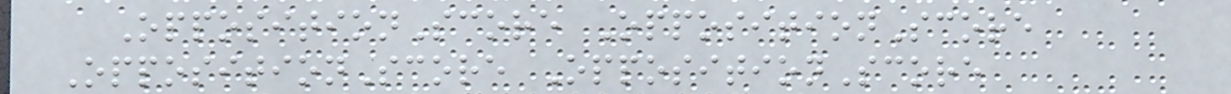OppositionScore OppositionScore
OppositionScore OppositionScore
